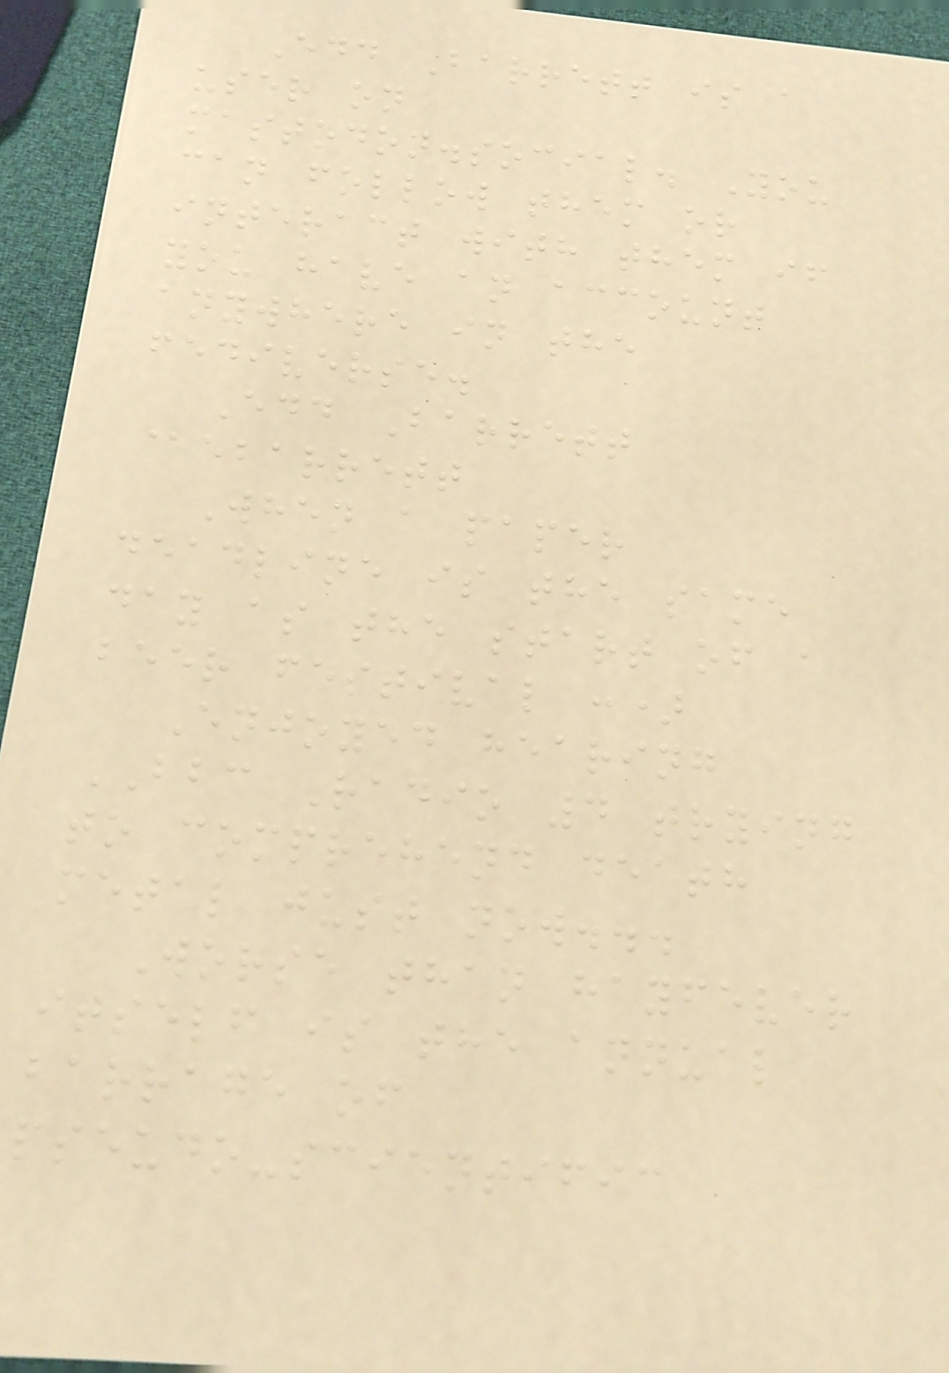Edd Barrett is a
user on
mastodon.social. You
can follow them or
interact with them if
you have an account
anywhere in the
fediverse.
Edd Barrett
@ebarrett
When a paper
deadline is the same
day as the start of a
beer festival :)
Enjoyed hearing
BBC Radio 4 trying
to comprehend death
metal just now...
Worse than hayfever
itself is the annual
barrage of
pseudo-scientific
